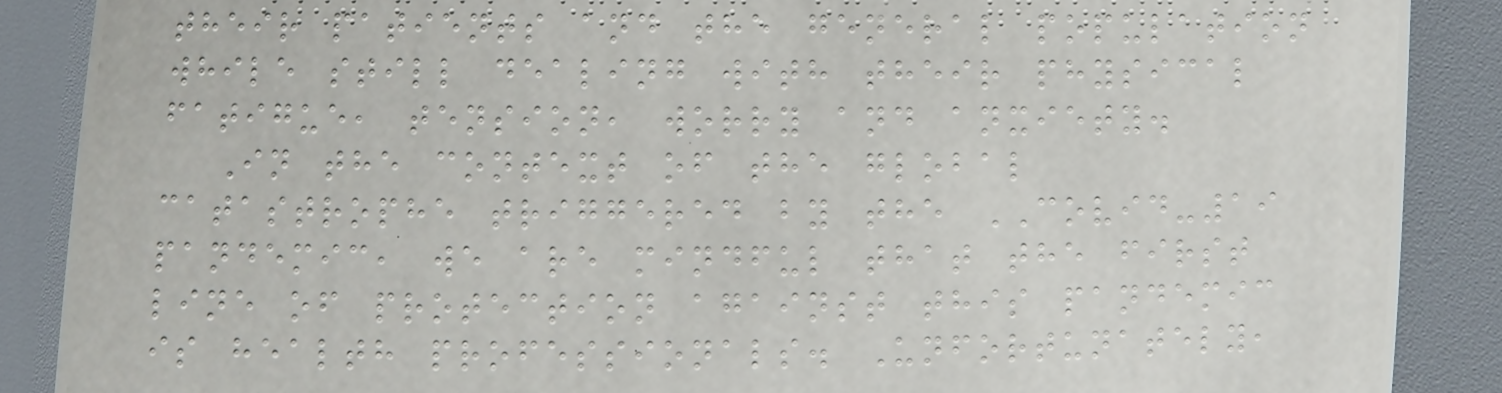their patients and the general population
while still dealing with their physical
fatigue, tension, worry and anxiety.
In the context of the global
catastrophe triggered by the COVID-19
pandemic, we are mindful that the first
line of protection against this pandemic
is health professionals. Unfortunately,
